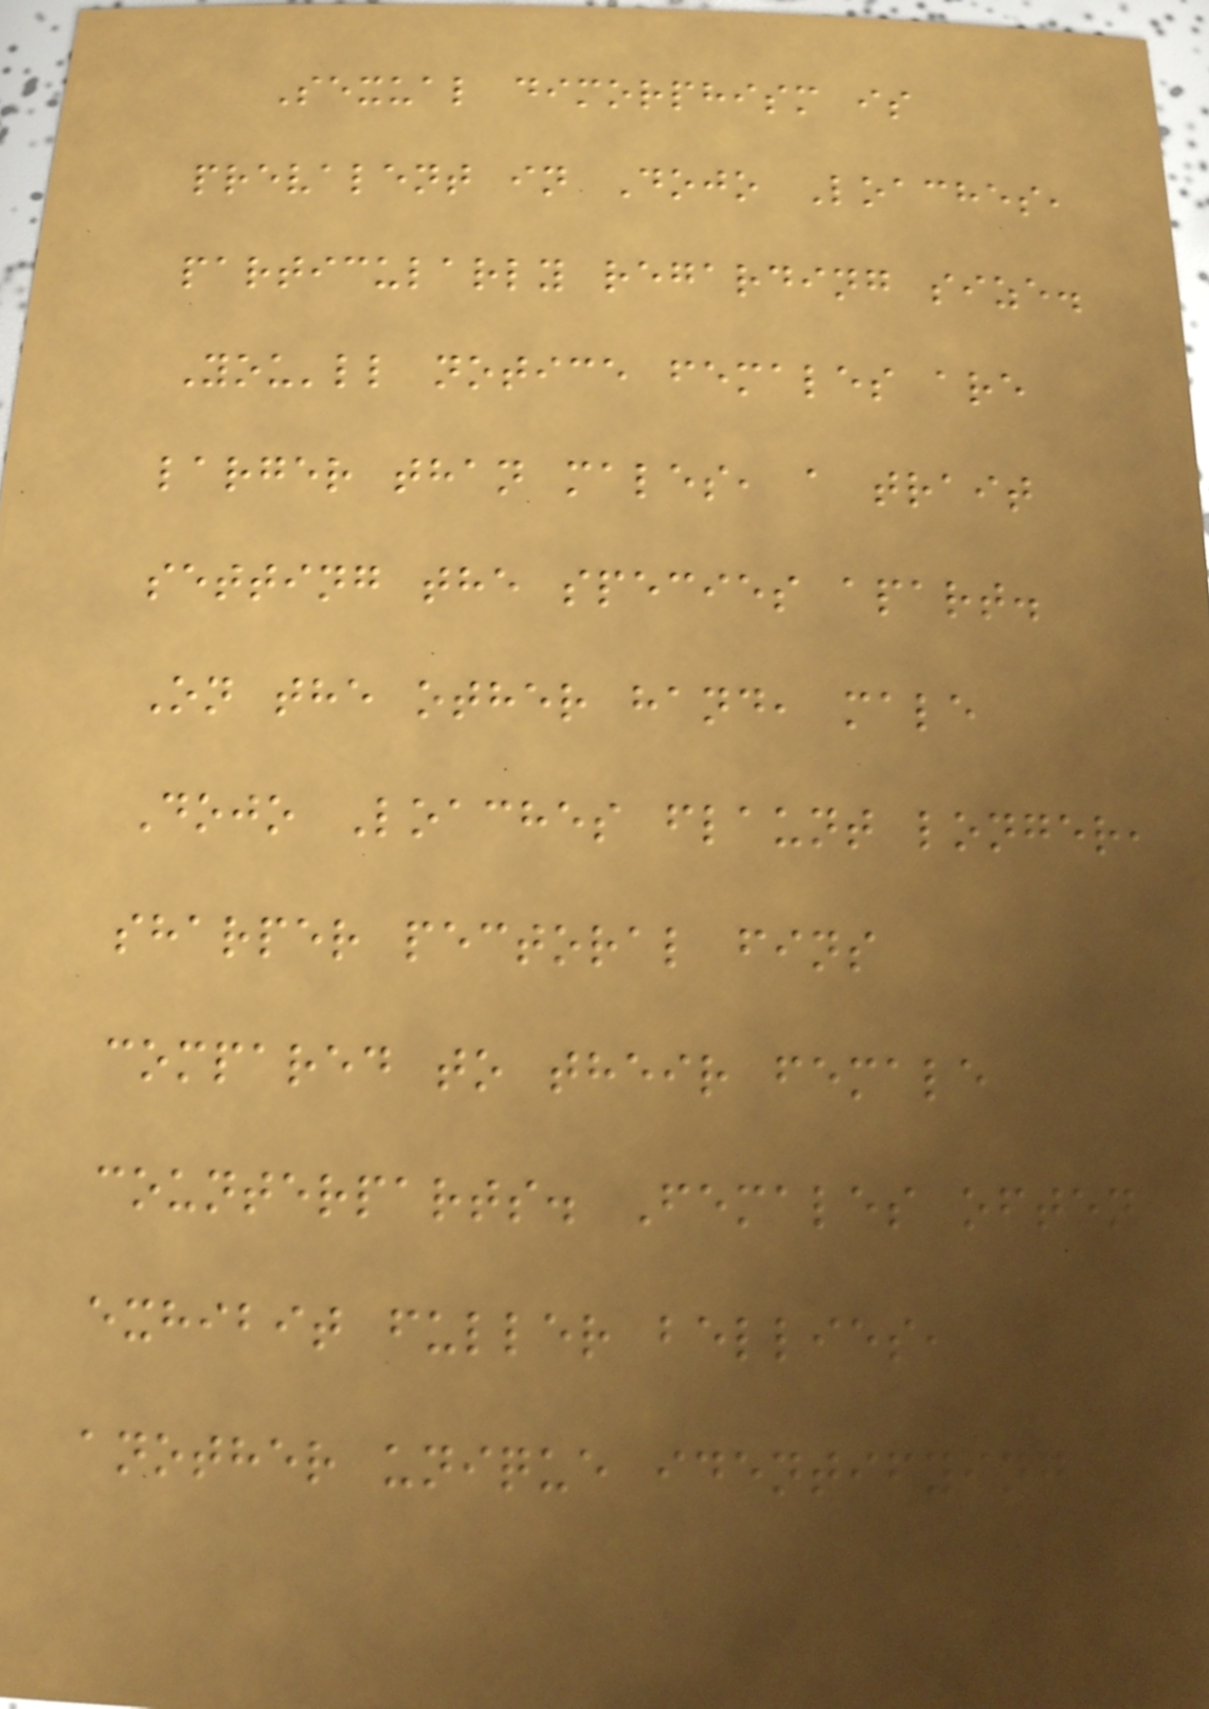Sexual dimorphism is
prevalent in Dojo Loaches,
particularly regarding size.
You'll notice females are
larger than males, a trait
setting the species apart.
On the other hand, male
Dojo Loaches flaunt longer,
sharper pectoral fins
compared to their female
counterparts. Females often
exhibit fuller bellies,
another unique identifying
